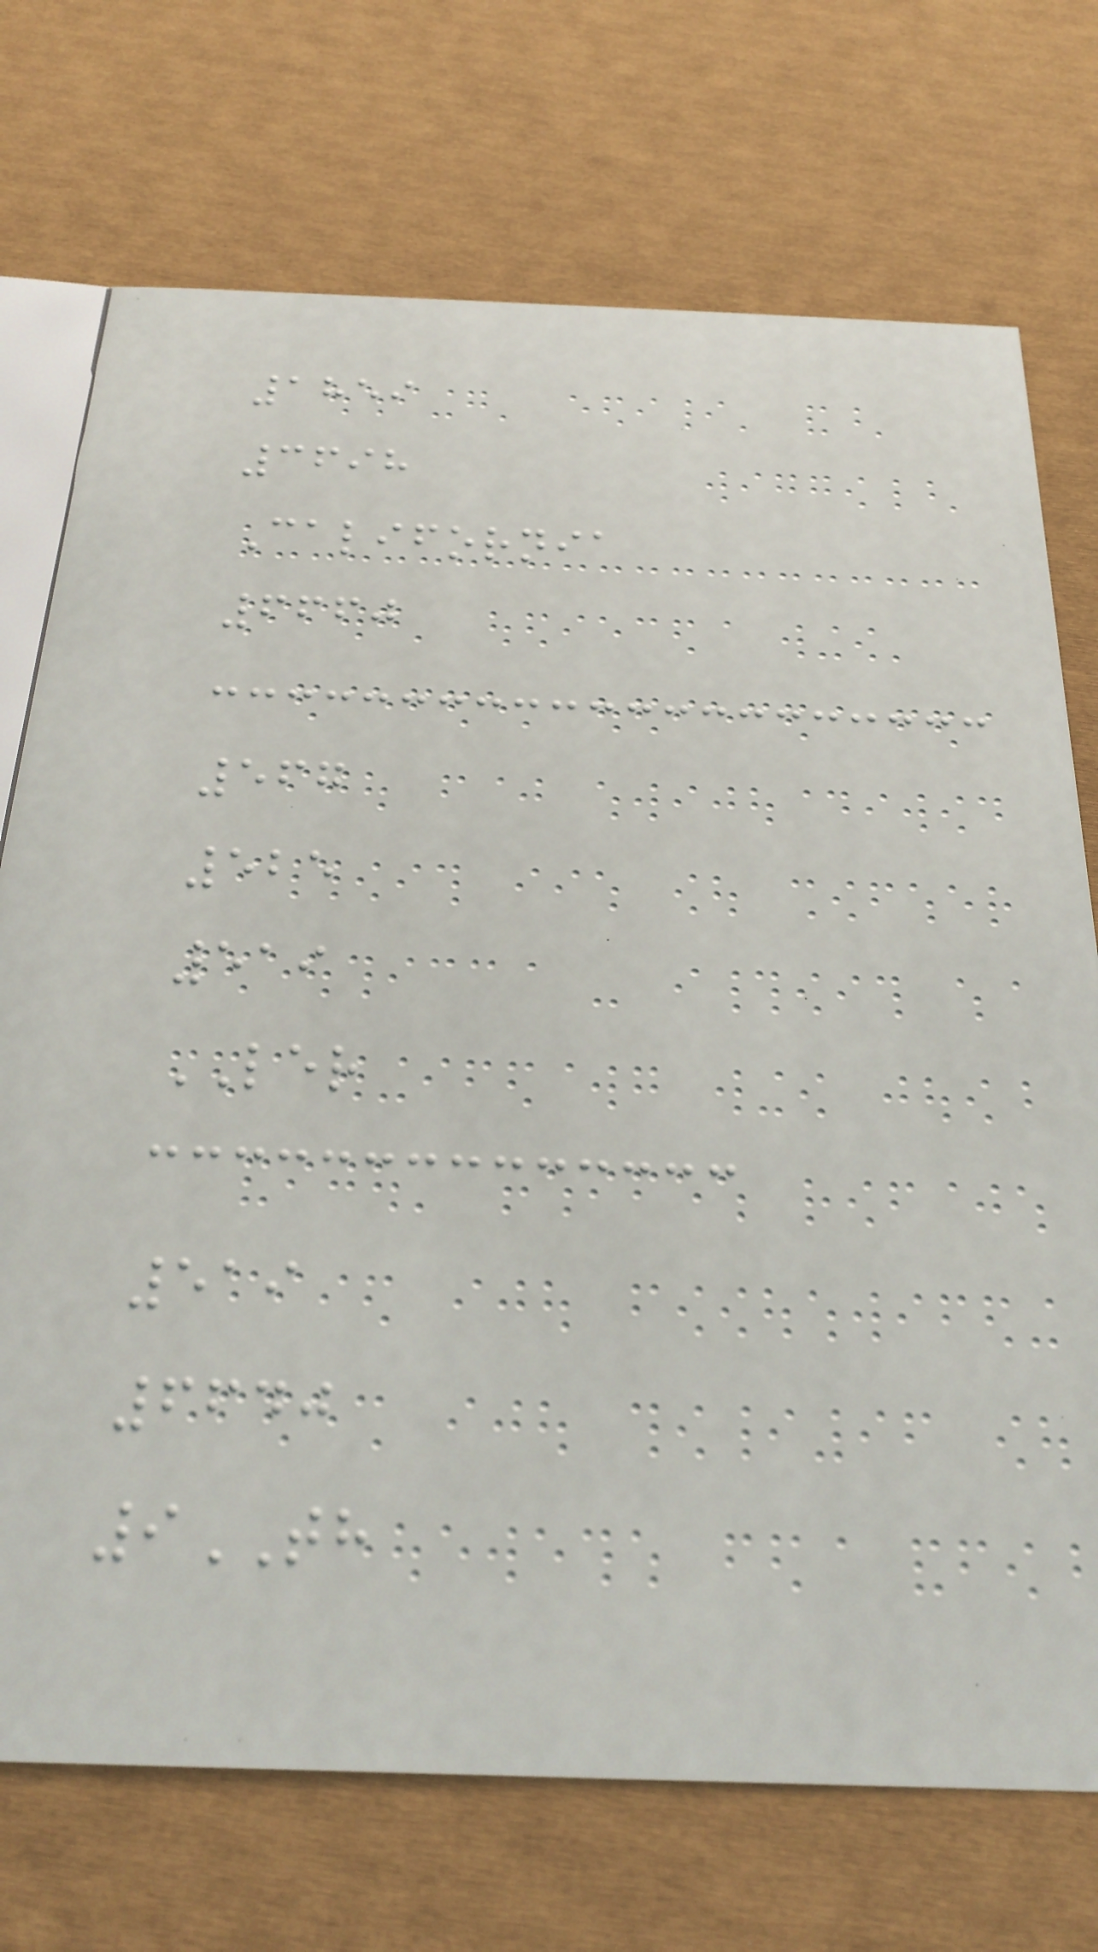1859
3698
California
6660
567
525
519
LER
519
6640
9TH
